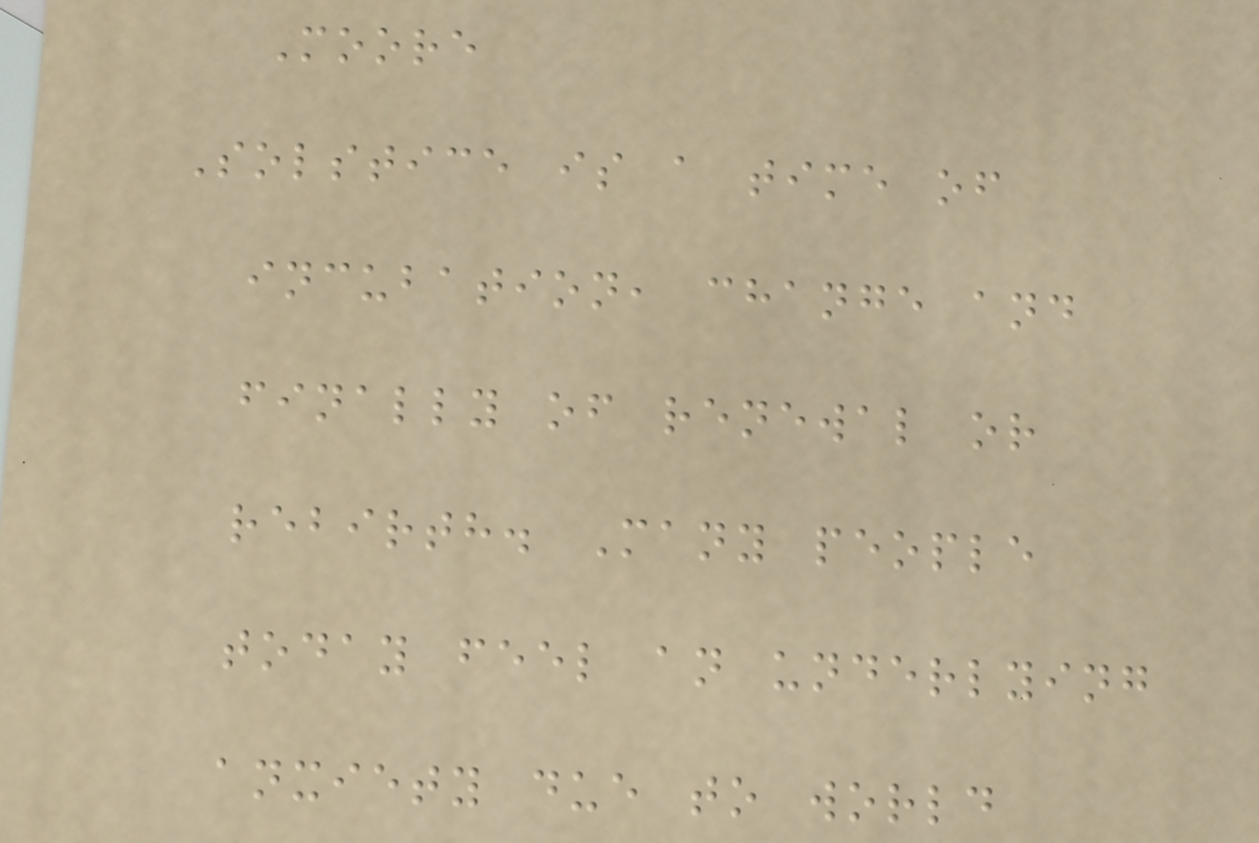Moore
Solstice is a time of
incubation, change and
finally of renewal or
rebirth. Many people
today feel an underlying
anxiety due to world
